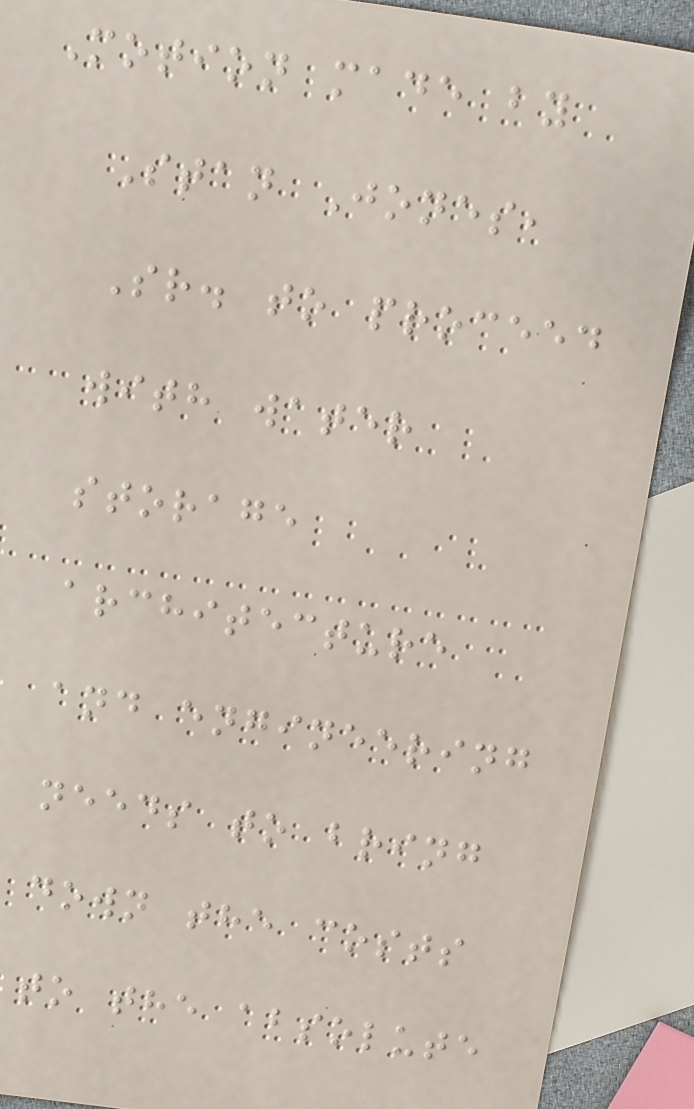Motion made by
Stan Jones,
Sr. to proceed
with water
storage
architecture
and engineering
needs to bring
down the costs
to the absolute
